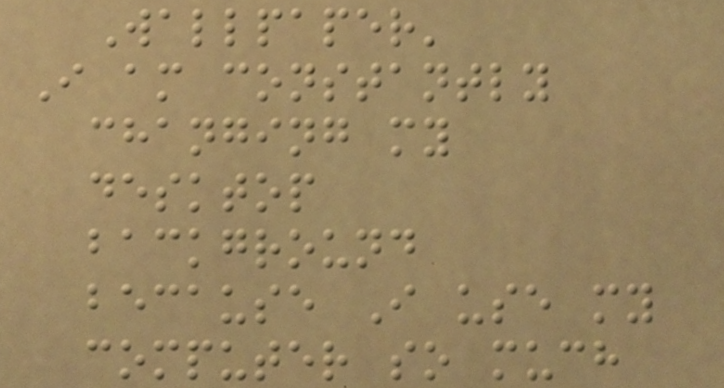Wallpaper'
I am constantly
changing my
desktop
background
because I use my
computer so much
